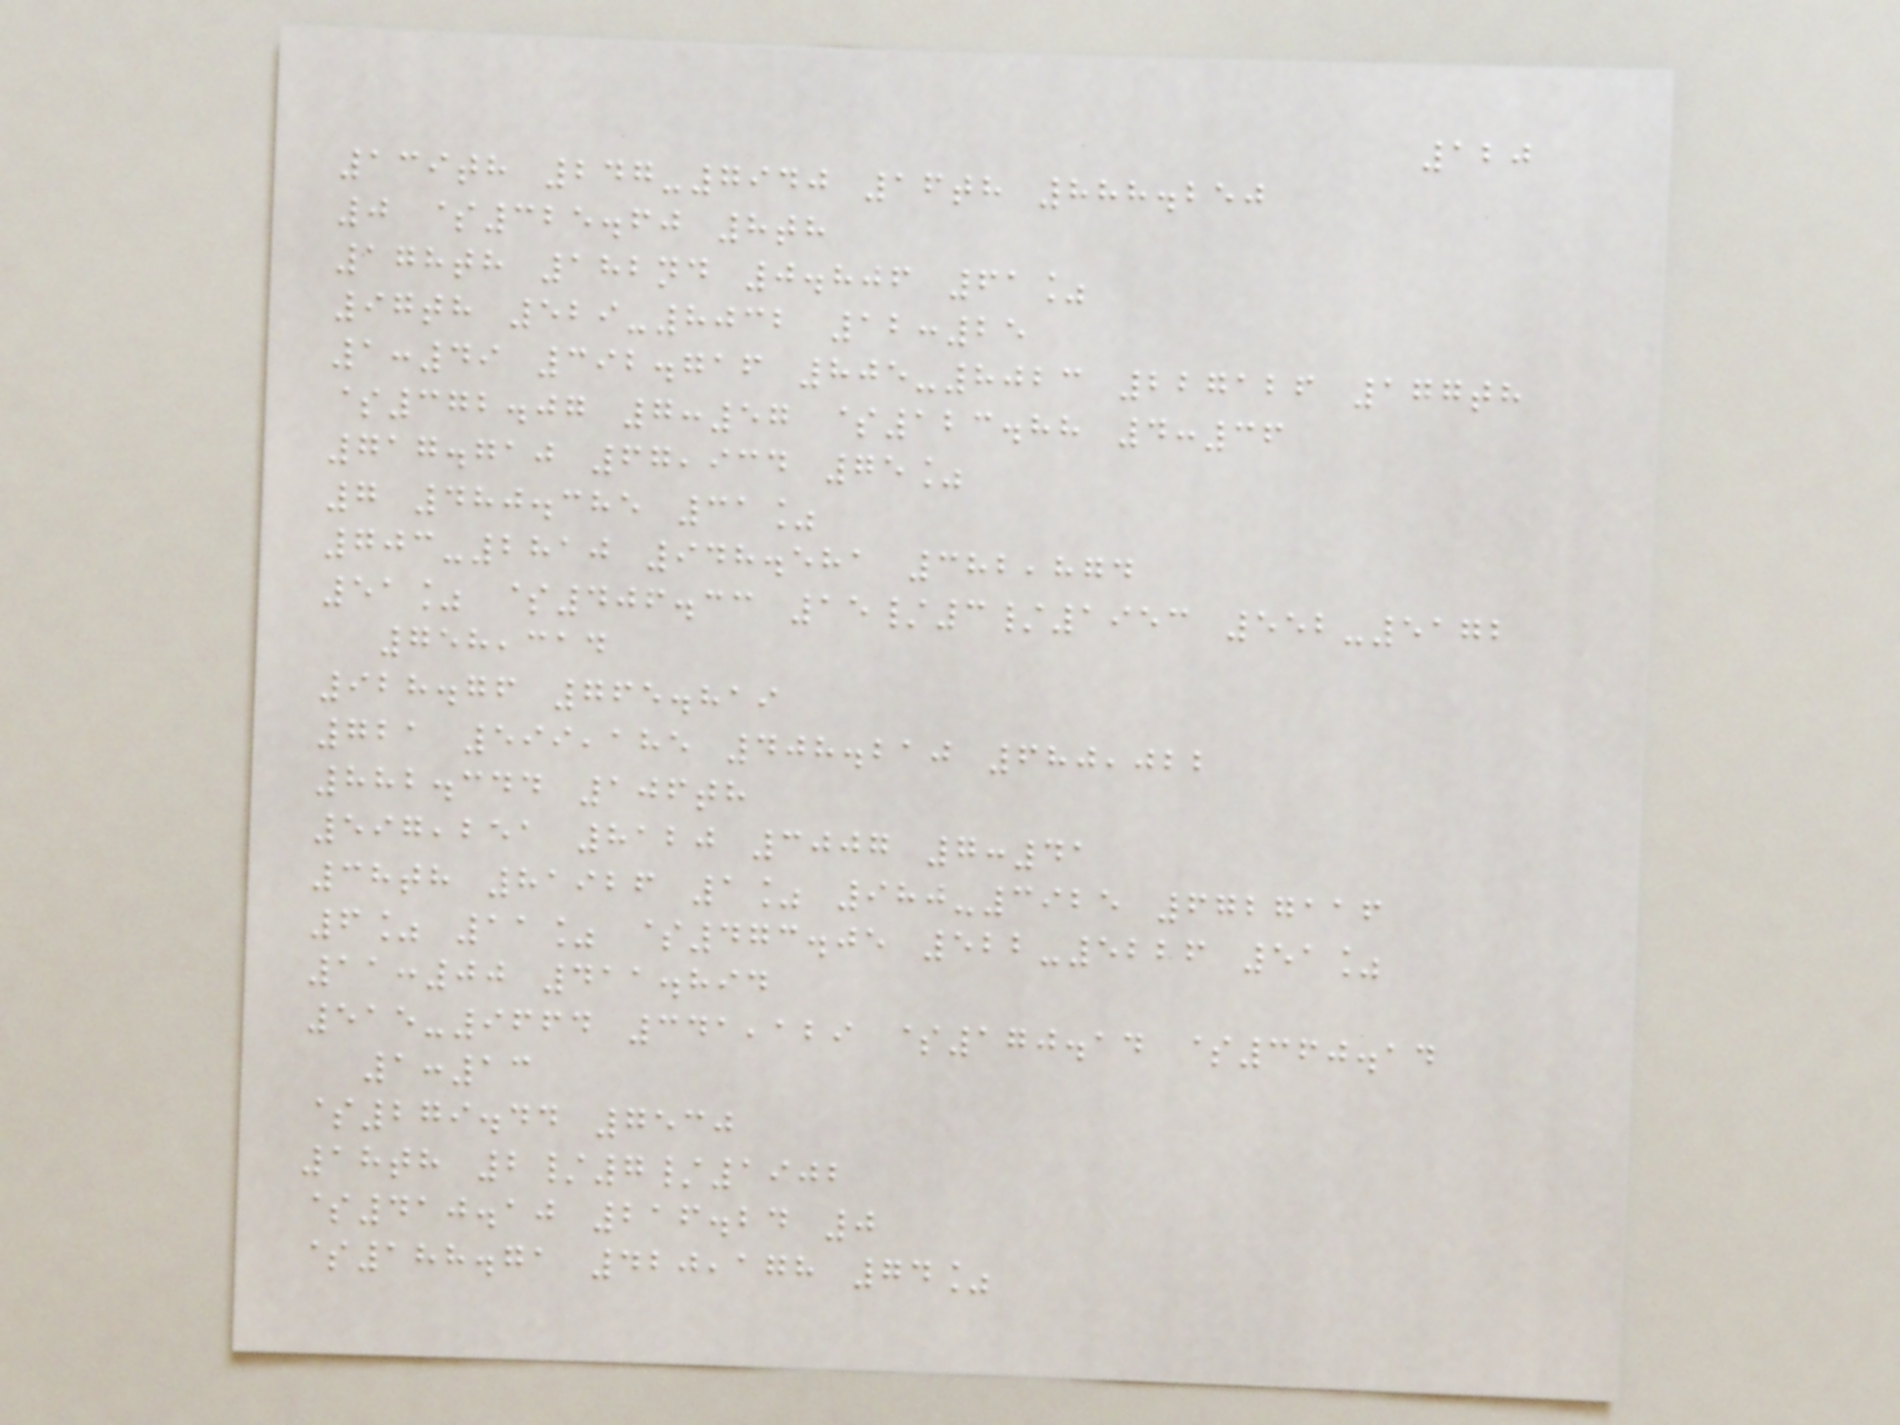120
139th 247-7940 16th 888.250
0 $325.60 8th
178th 182nd 0.806 61%
97th 529-8032 12:25
1:49 392.716 805-8023 227126 177th
$372.07 7:57 $123.88 4:36
717.710 67,934 75%
7 480.385 31%
703-2810 948.581 382,874
51% $406.33 15/3/1953 552-5172
758,314
928.76 765.819
721 599,185 408.210 680,022
882.344 106th
597,251 8120 3007 7:41
38th 81926 1% 980-3925 6727116
6% 11% $473.05 522-5226 51%
11:00 411.894
515-9664 341,129 $170.14 $360.14
1:13
$279.44 7530
18th 2/7/1902
$410.10 216.24 0
$188.71 420,178 74%
